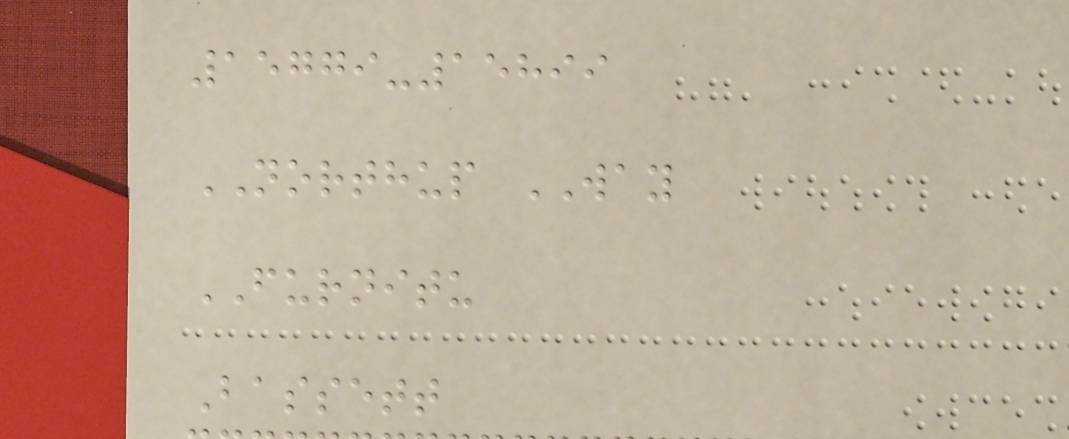15779-15899
NORTHUP WAY
FURNITU
Bassett
